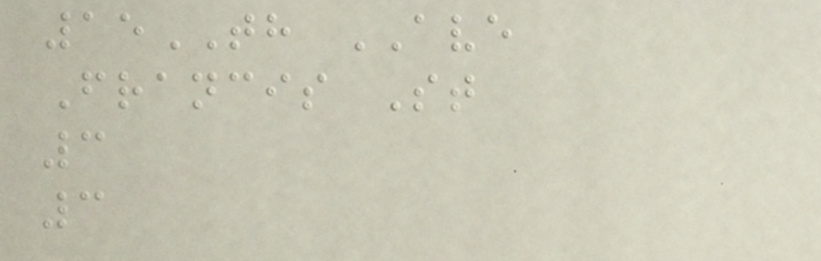15TH AVE
Francis St
3
3
